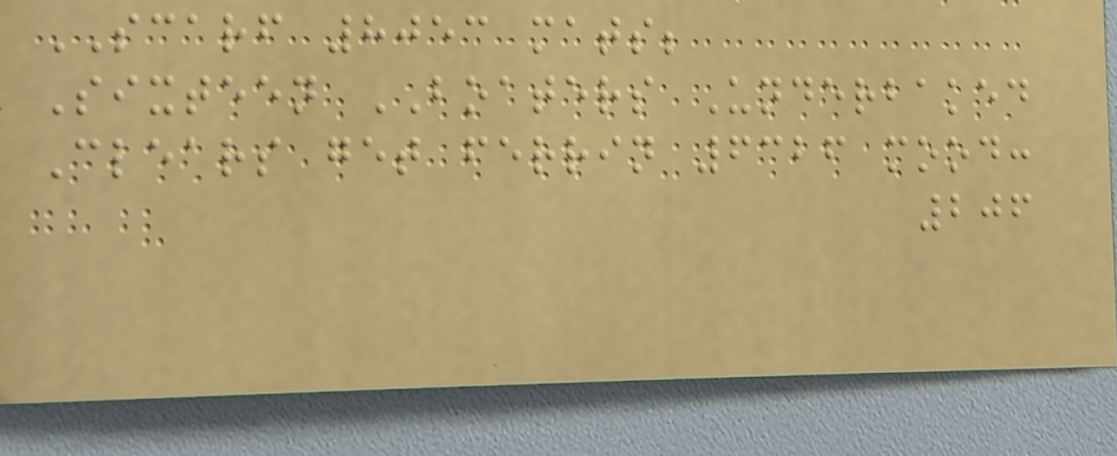SCARF 8053 mats;
Sixteen BOATERS Underbaked
Clears get ferrin 6326 mood:
206
